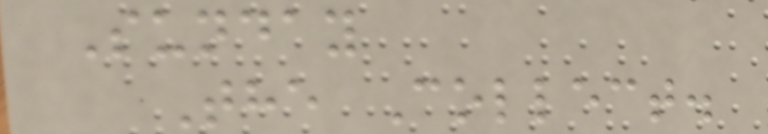Sunday
The Collect.
